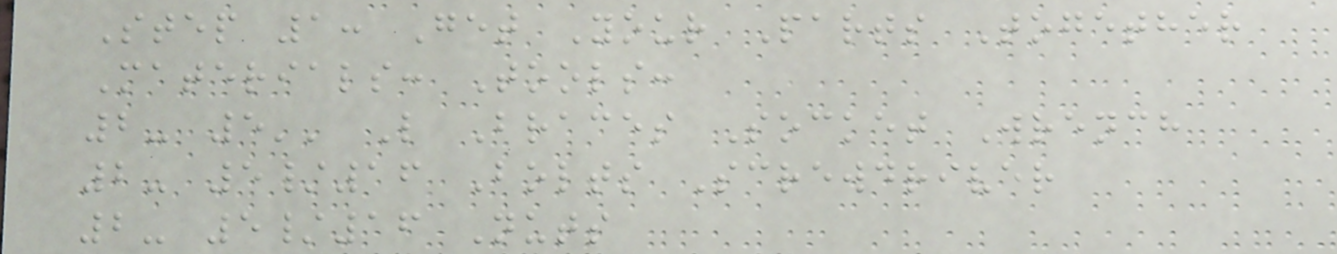Step 1: Get Your Parts Together
Materials: Tools:
2- 5'' L Braces Socket Wrench
2- 5/16 Bolts Screwdriver
2- 5/16 Nuts
